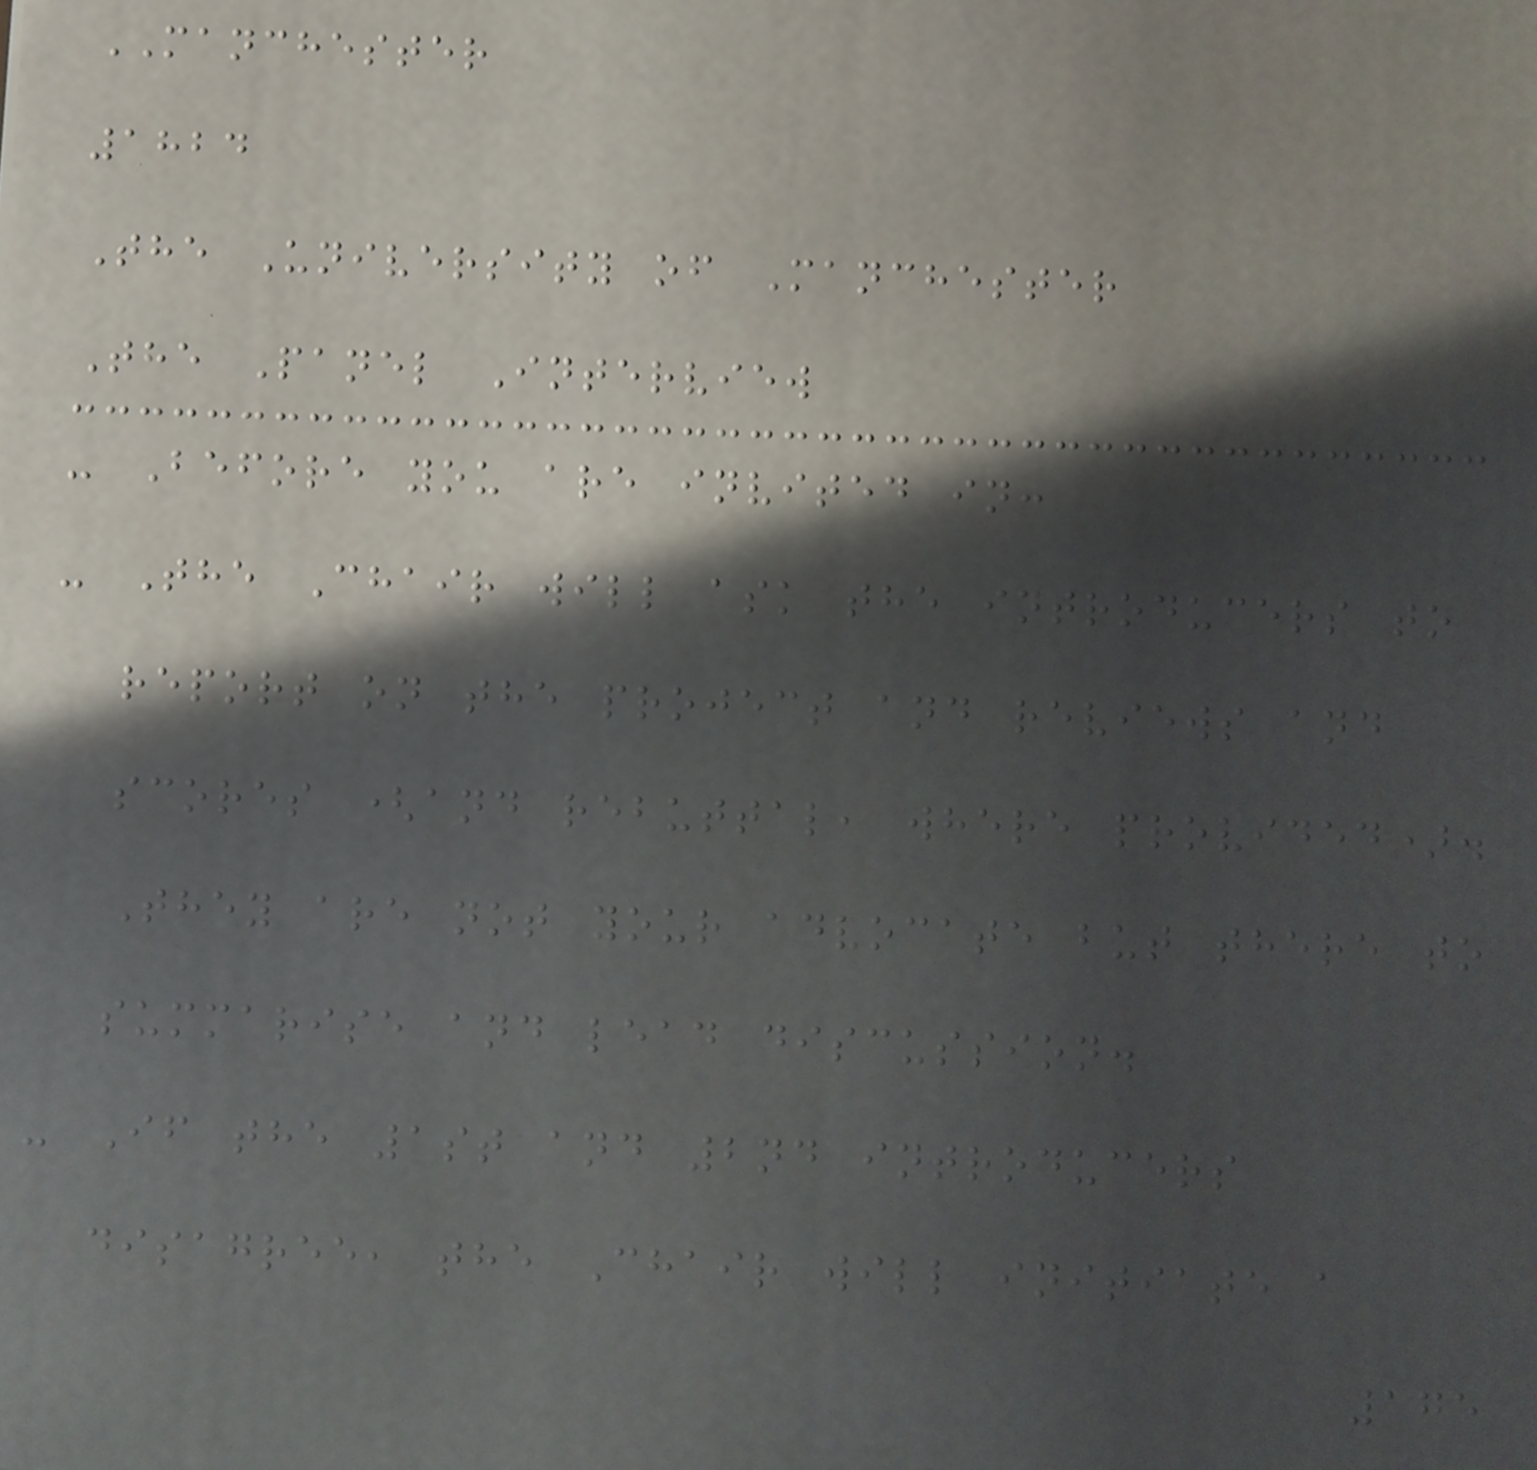MANCHESTER
1824
The University of Manchester
The Panel Interview
- Before you are invited in:
- The Chair will ask the introducers to
report on the project and reviews and
scores (and rebuttal, where provided).
They are not your advocate but there to
summarise and lead discussion.
- If the 1st and 2nd introducers
disagree, the Chair will initiate a
175
